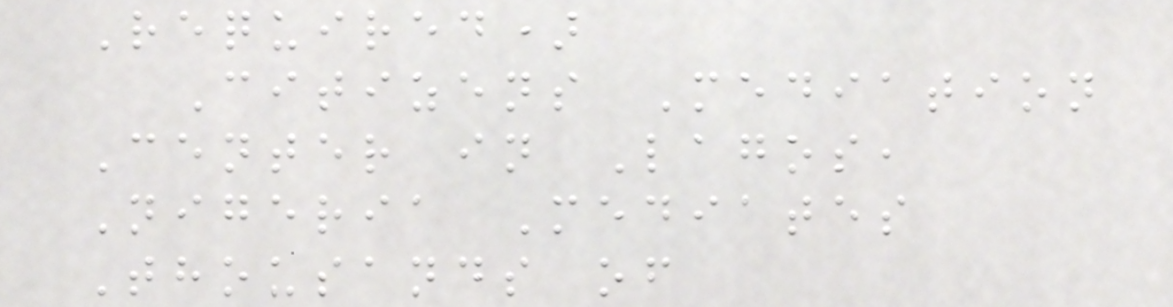Required)
Citizens Mediation
Center in Lagos,
Nigeria Mediates
Thousands of
